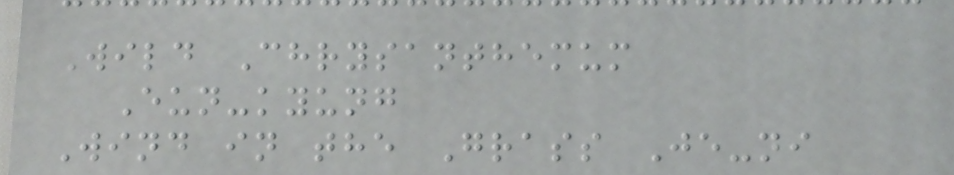Wild Chrysanthemum
Eun-kyung
Wind in the Grass Je-ni
